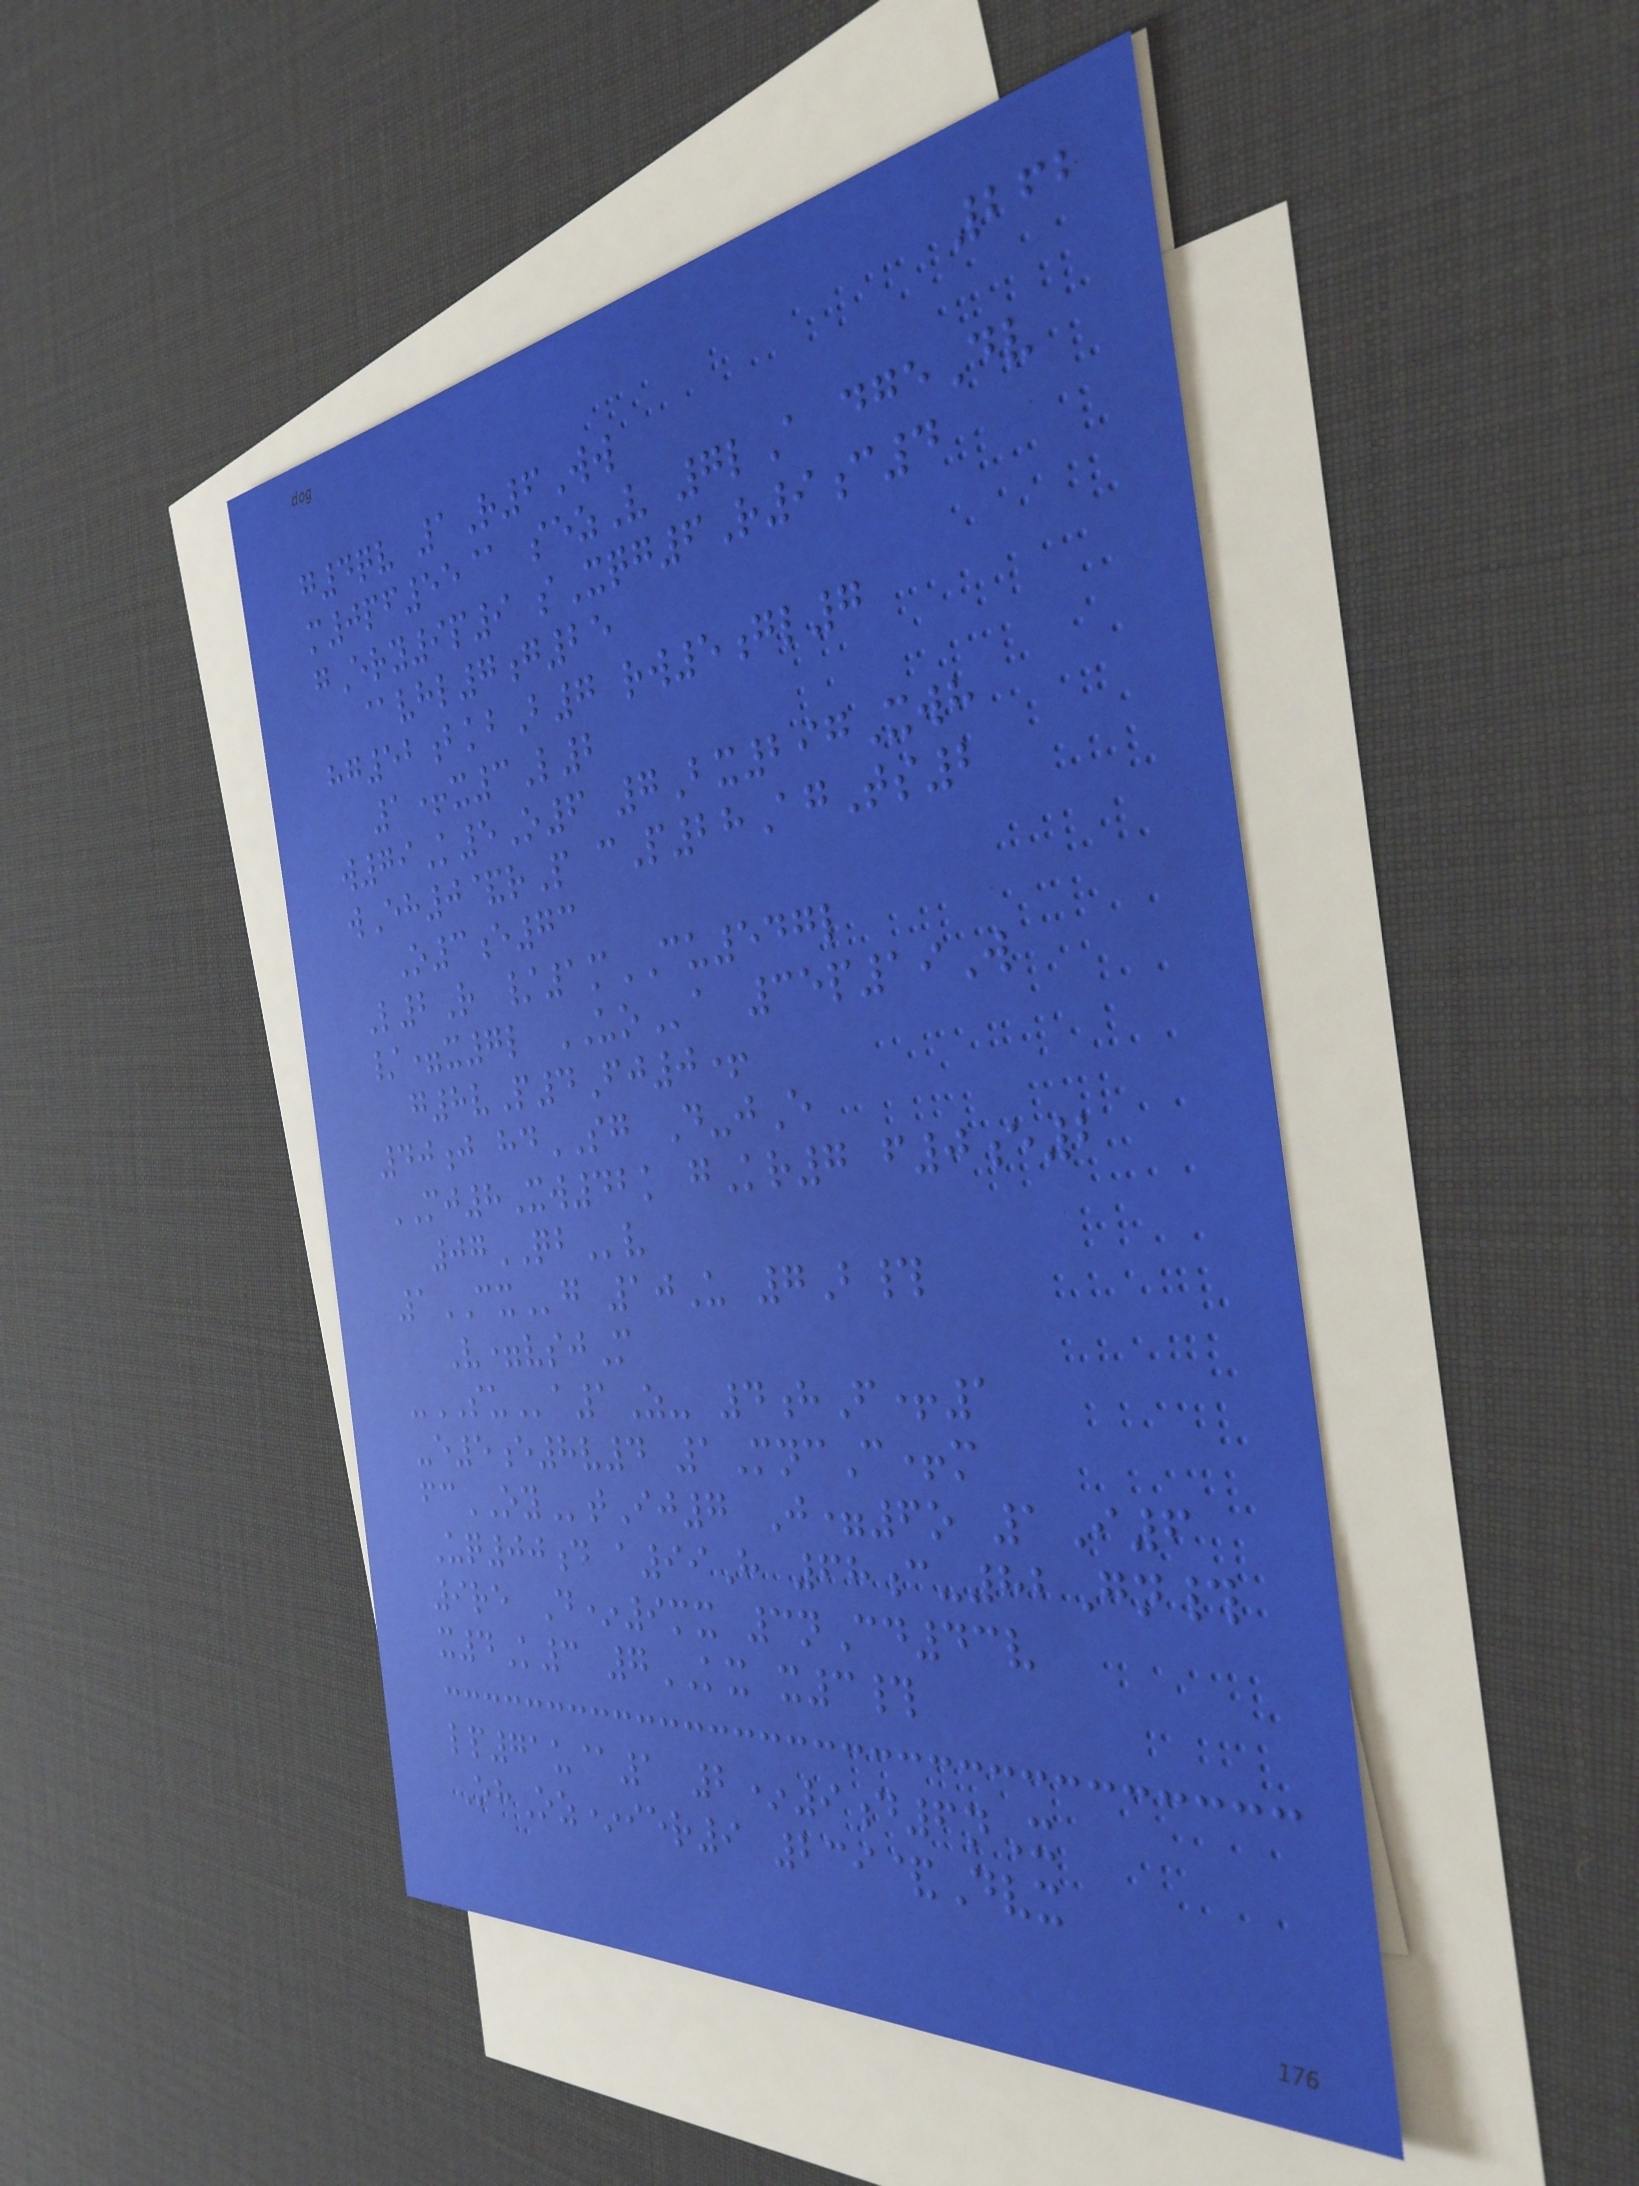262
g4qv 1R6Ww
m0pf55@ sezV 7lA dgeDv
gEry9p9 sXqg6R9c4
@vhl7g25
hg52bkbB7 rw5gl7
1+x3L2
w79K5O6 7Bx297Xwh
wEh0&rP cP28AgTs2
O3e73
L2R /1mCU547l
/=x7l UOa 35p19W
g8vP4Fj0+
40j hdSG D-jE
MJ8Xw42k gKr7 f0e2
07QBv
1CXg 10U 7B#
V=vsjM
-SUa1Z- 4hF+1
-e5e8v4 1MncC+m
fcOYtIj7 J=6o 1I6
Uq00d a99H 68c-82Gn#
9re D*9mx 3nCd43v
x4K3 7KX x3#
lp71u@1 2*9d6nX
OhOz*ier9 239&Dvx
